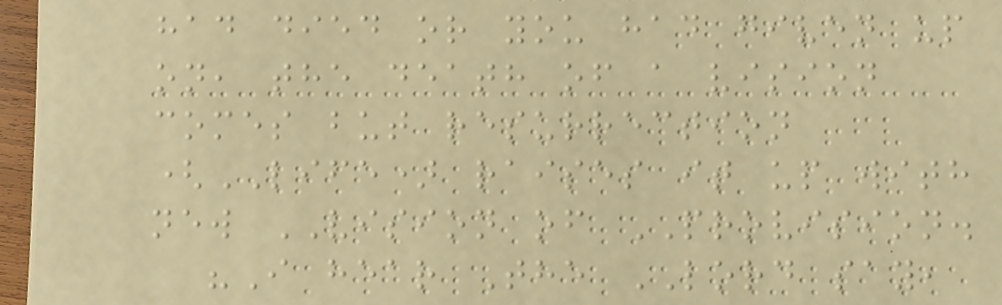had died or you had given up
on, the death of a vision
comes but resurrection
(LIFE) raises it up with
new VISION of PROVISION.
"I hear The LORD say,
